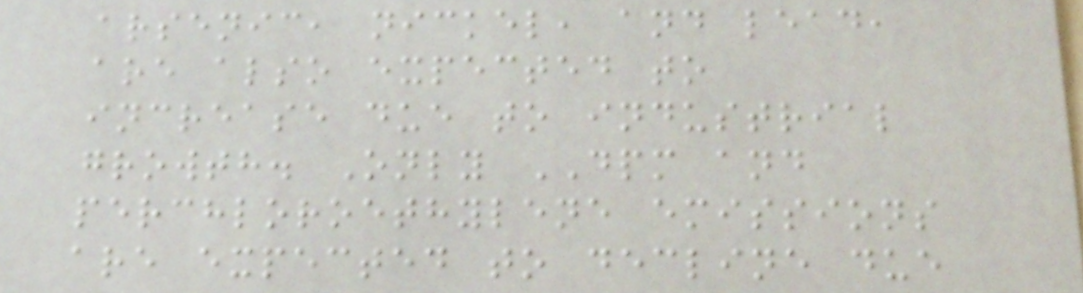arsenic, nickel, and lead,
are also expected to
increase due to industrial
growth. Only DPM and
perchloroethylene emissions
are expected to decline due
